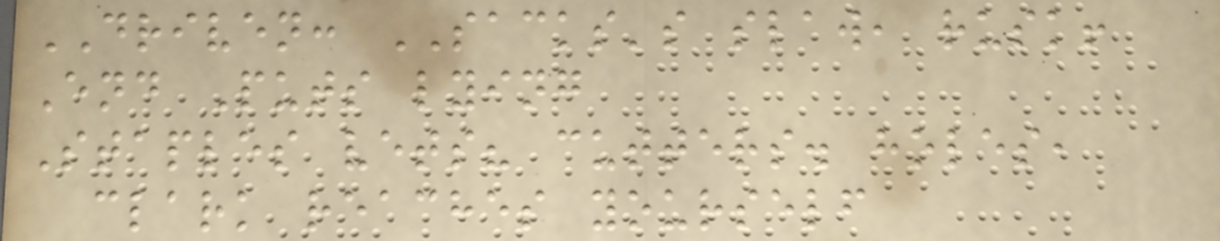DRIVEN: SACKS's slaw, rusk!
End Puts lying
Staples vets? cutters. holes,
clark reaches yourself
